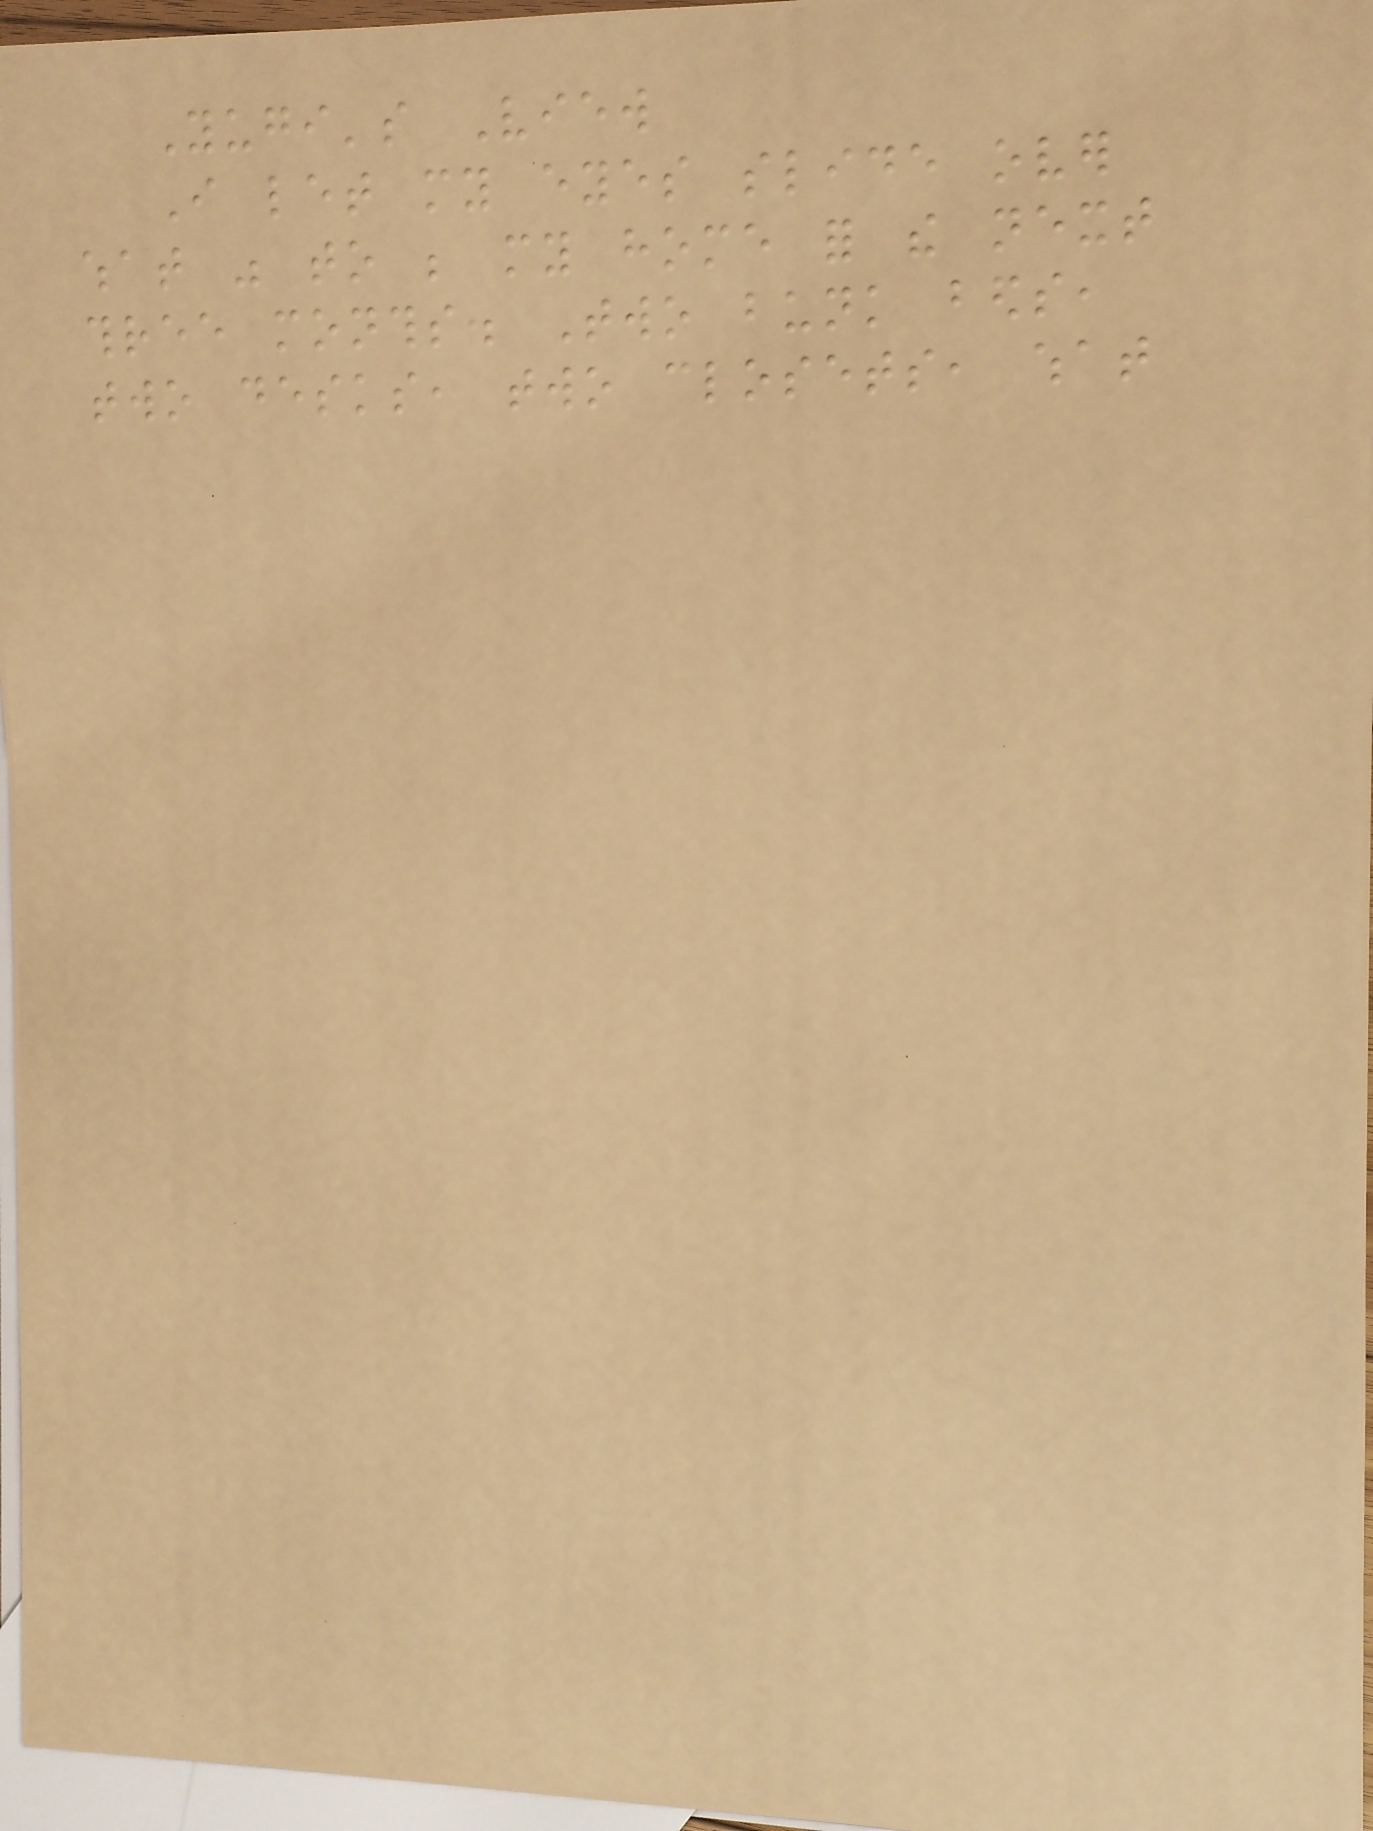Yugi's View
I let my eyes slide over
what was to be my home for the next
three months. Two bunk beds,
two desks, two closets, what
